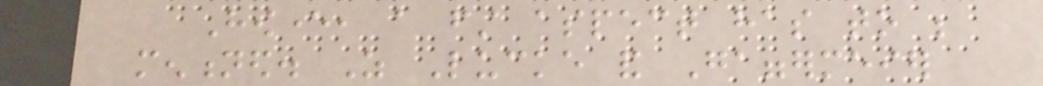However, a first aspect has to be
mentioned. As Lucke and Gaggermeier
